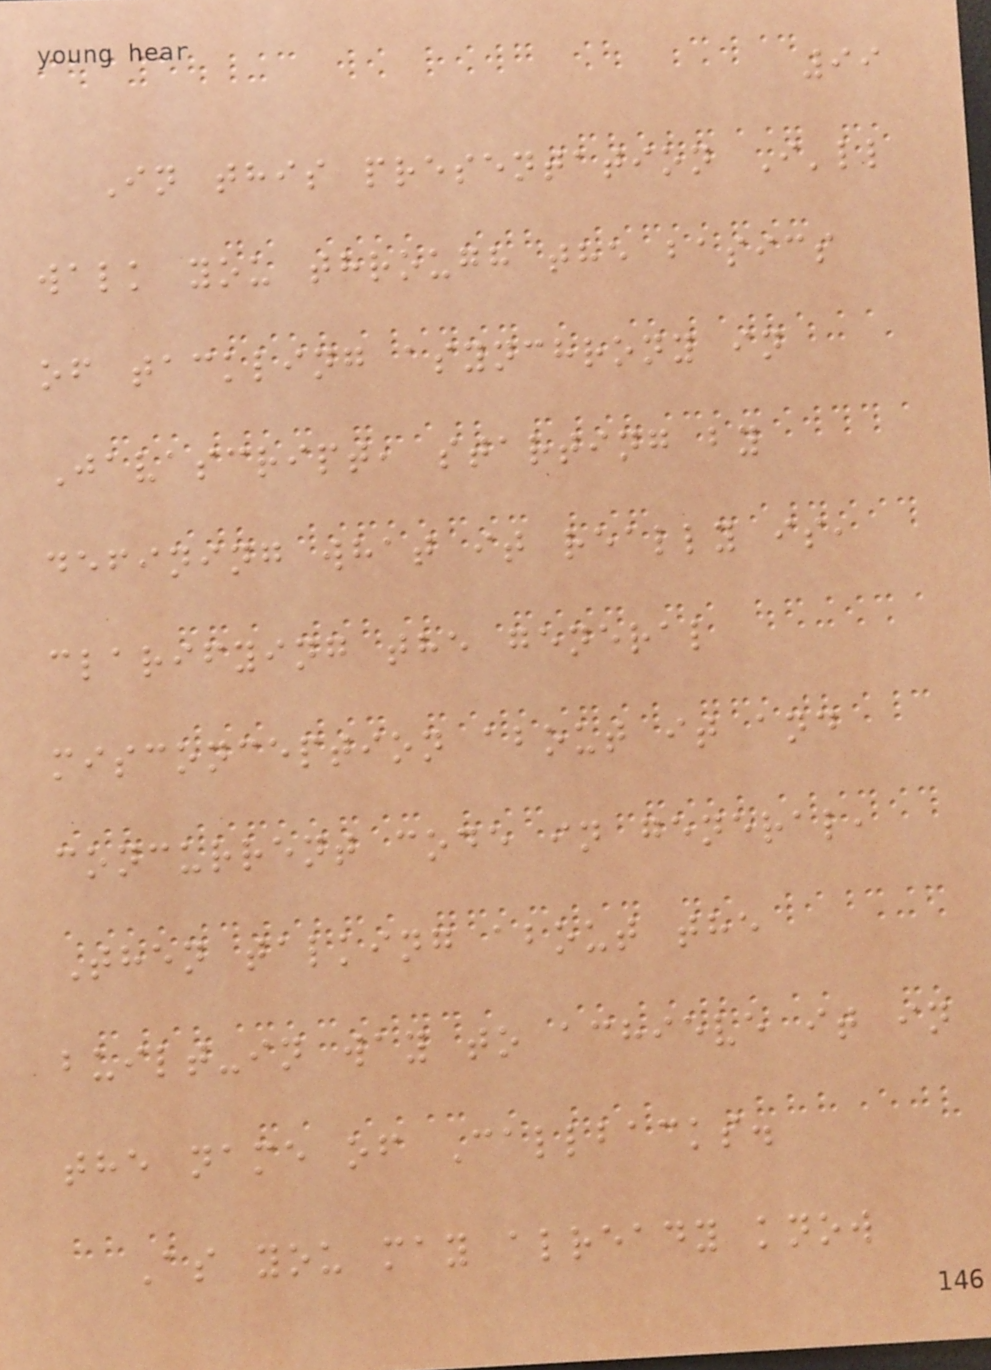99
In this presentation I'll
walk you through the basics
of tackling asynchrony in
Javascript, starting by
defining what it really is,
clarifying the general
misconception about it and
concurrent code in general,
Then talking about the
built-in way to achieve it in
the name of Callbacks.
As you may already know
